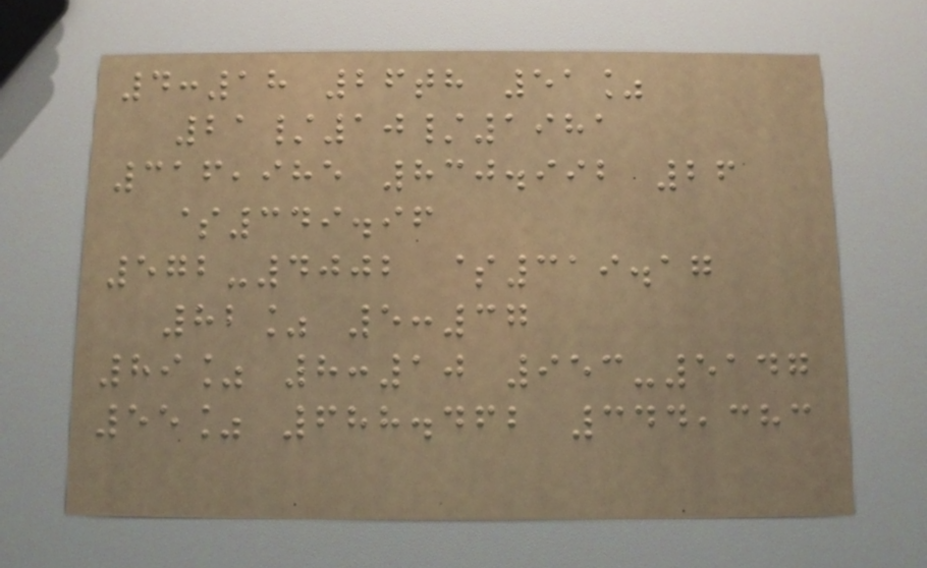4:18 26th 51%
21/10/1981
316,985 830.992 26
$349.96
572-4002 $319.17
82% 5:37
89% 8:10 953-5147
55% 688.462 344,383
